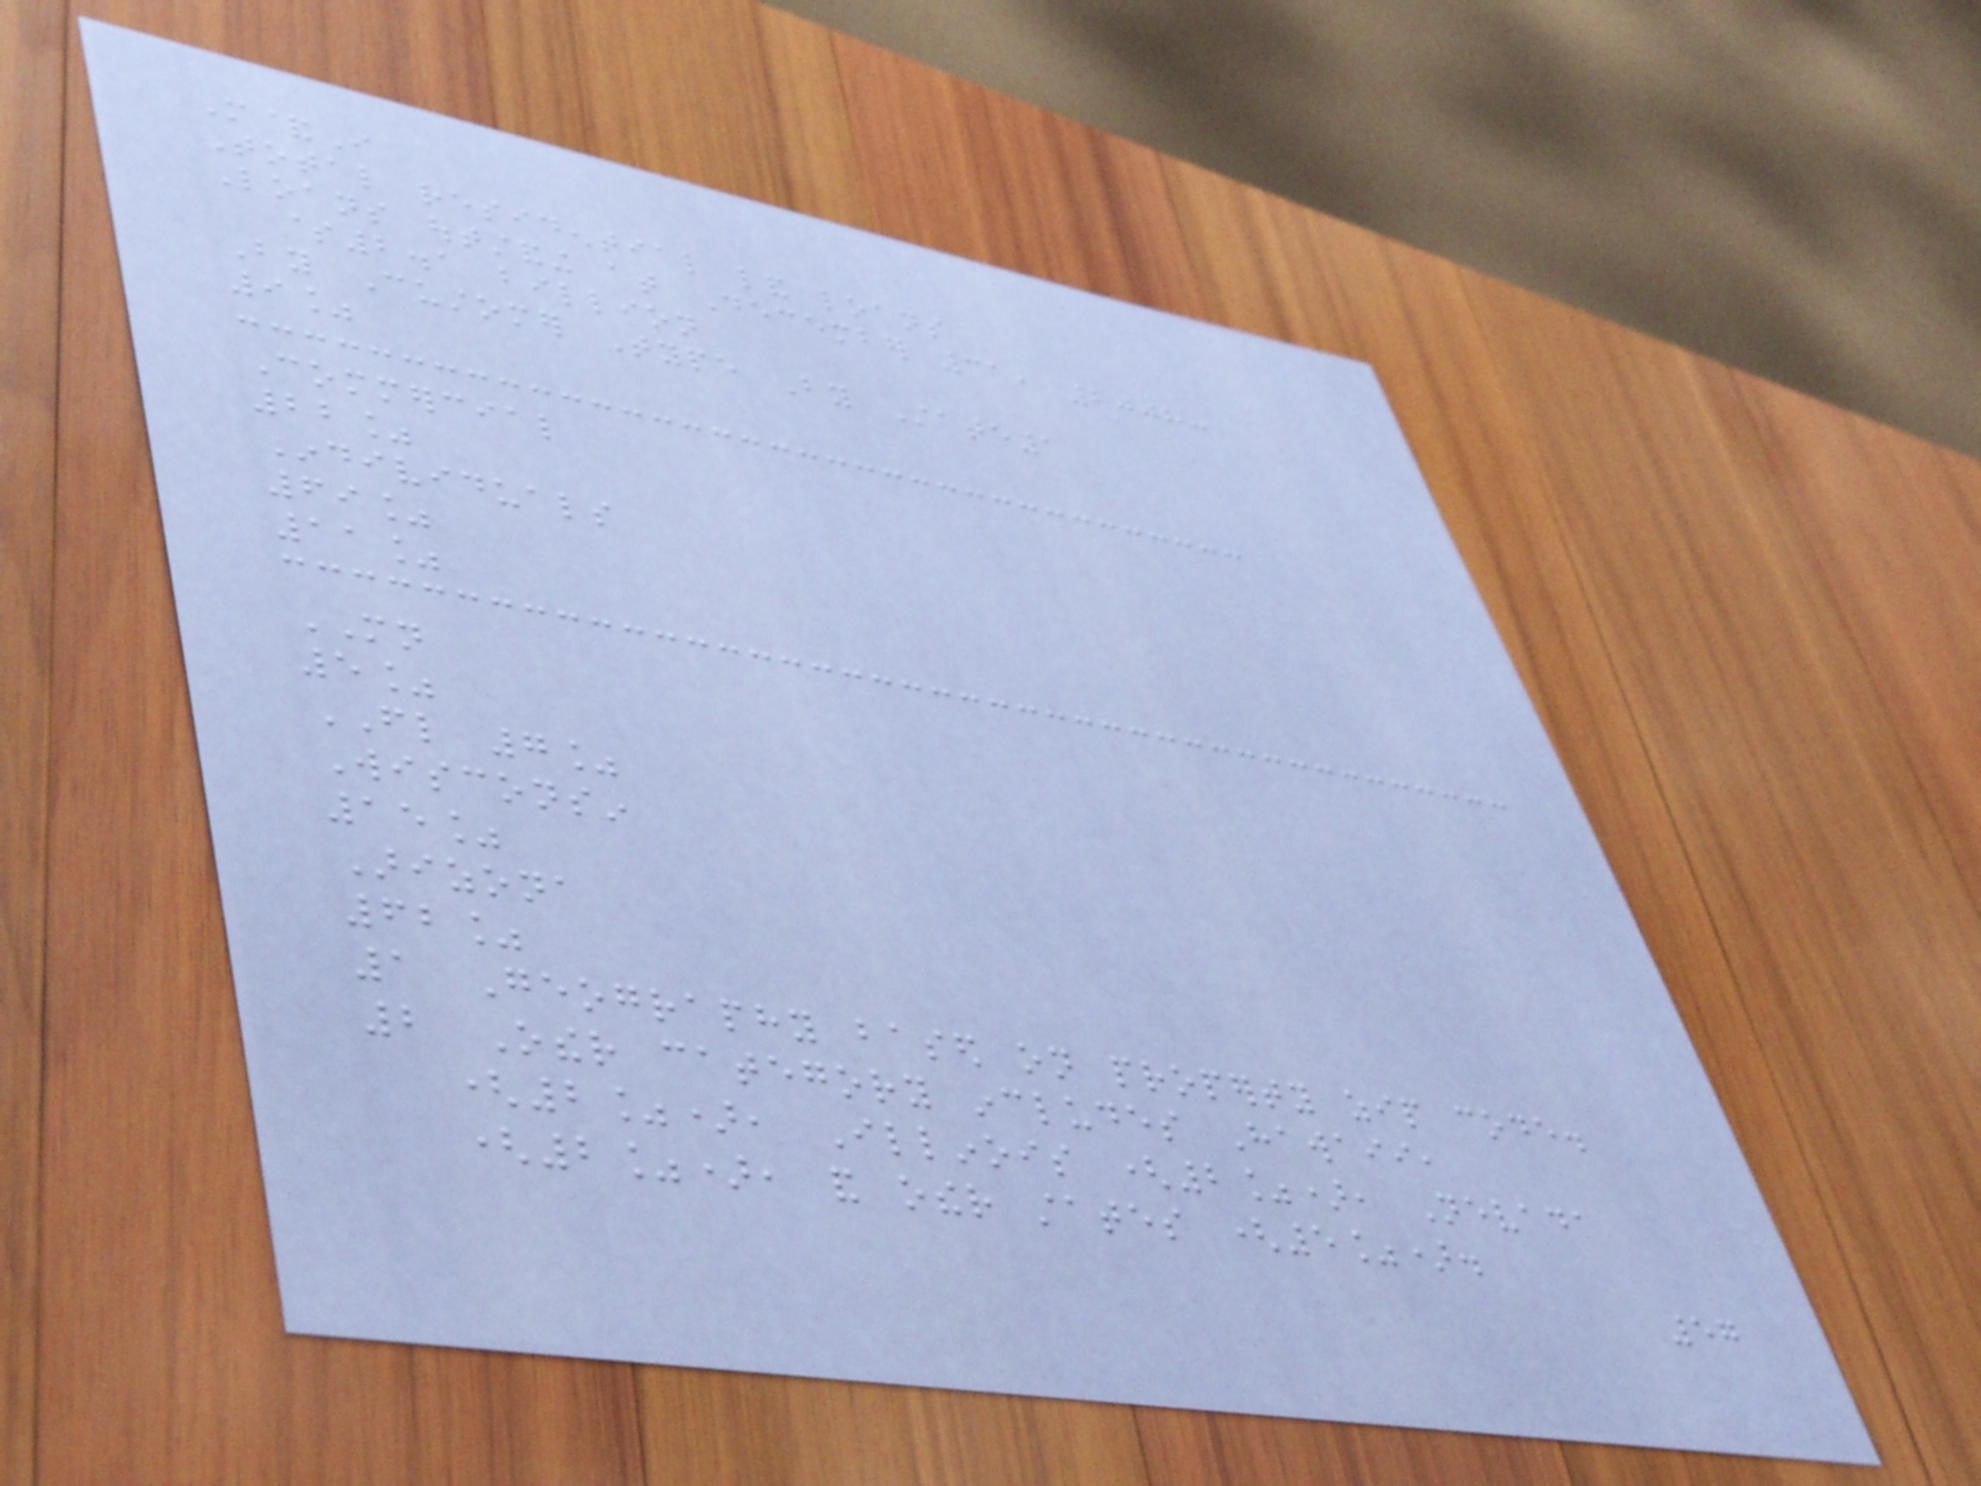M&I
Total residential land loans
Loans outstanding at December 31, 2008:
$2.1 billion
By Customer Type By State1
9%
Commercial
22%
Individuals
69%
11%
MN
5%
FL 7%
Wisconsin
15%
Arizona
62%
1 Geography based on property zip code.
2 Other category includes Hawaii,
(2%), Illinois (2%), Nevada
(2%), and other states (5%).
57
